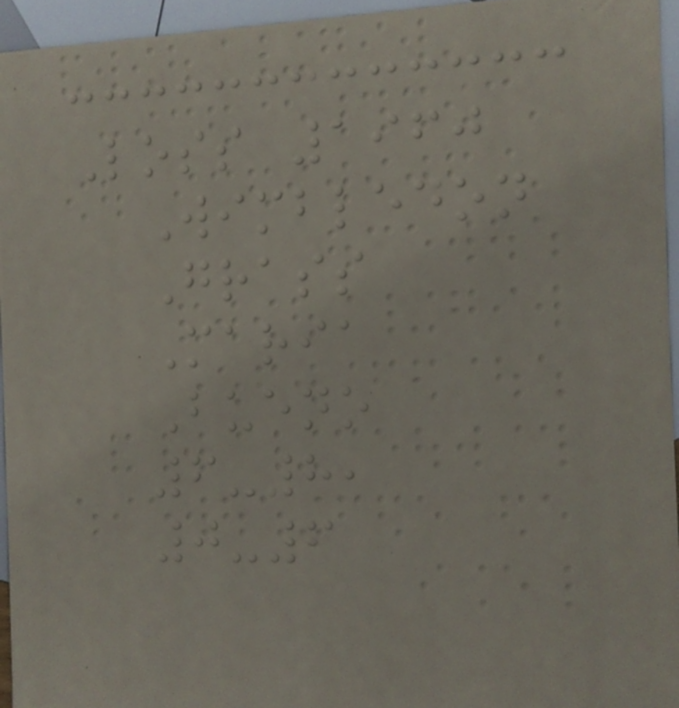Loss 1960
Wimbledon
Grass
Maria
Bueno
6-8,
0-6
